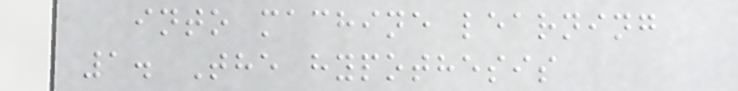into machine learning
1. The hypothesis
